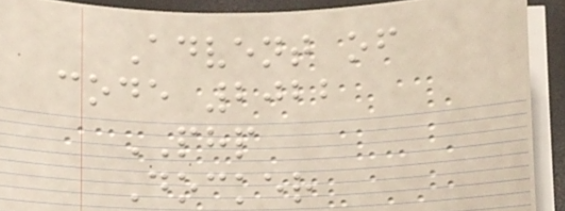Advent of
code 2022
PHP
Docker
